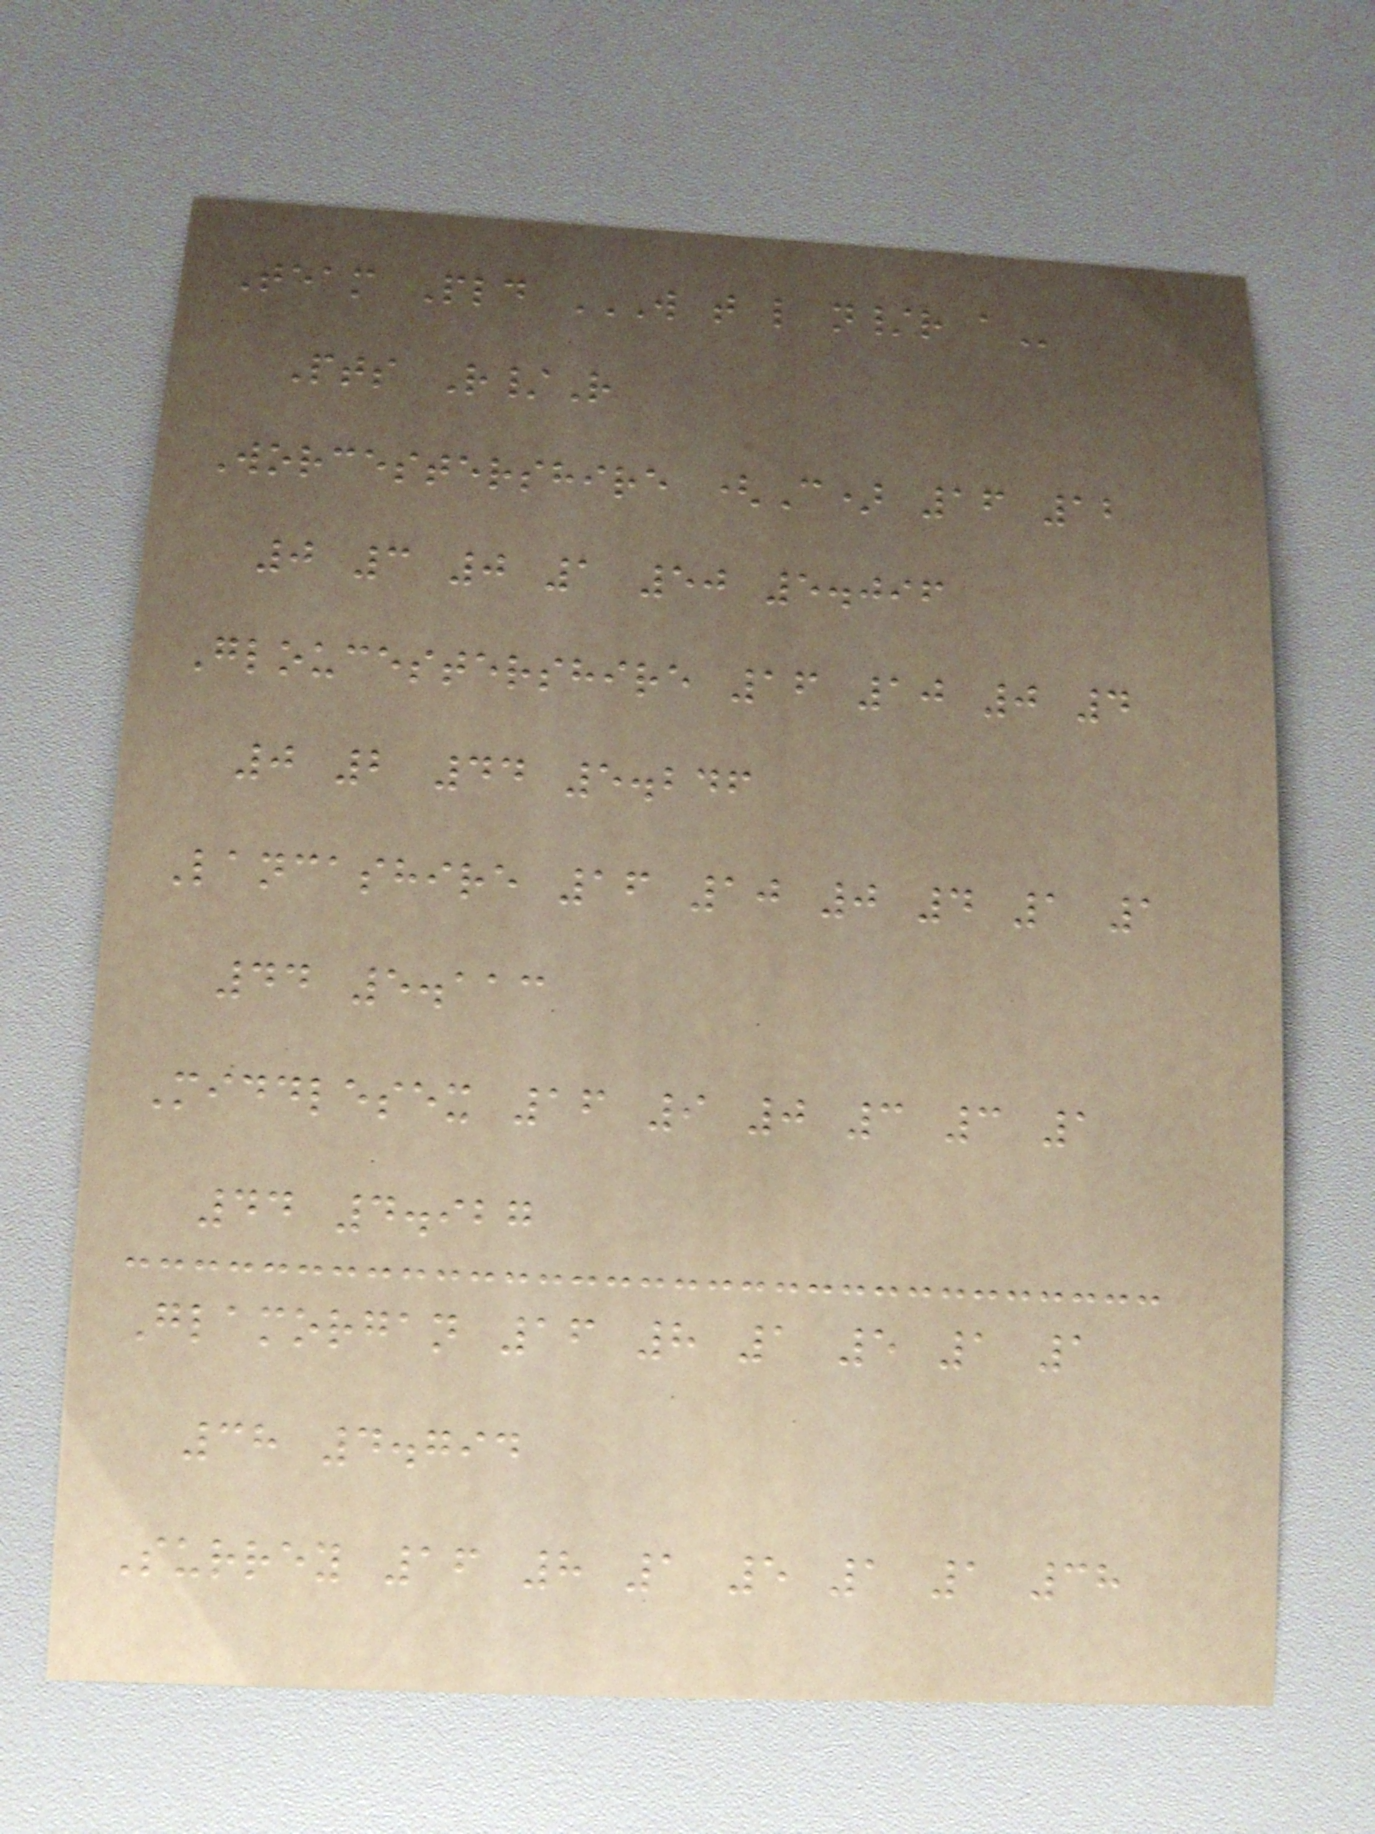Team Pld W T L N/R A
Pts R/R
Worcestershire (C) 16 12
0 3 0 1 50 5.096
Gloucestershire 16 10 0 4
0 2 44 5.246
Lancashire 16 10 0 4 1 1
44 5.113
Middlesex 16 9 0 3 3 1
44 4.927
Glamorgan 16 8 1 5 1 1
38 4.794
Surrey 16 8 1 5 1 1 38
